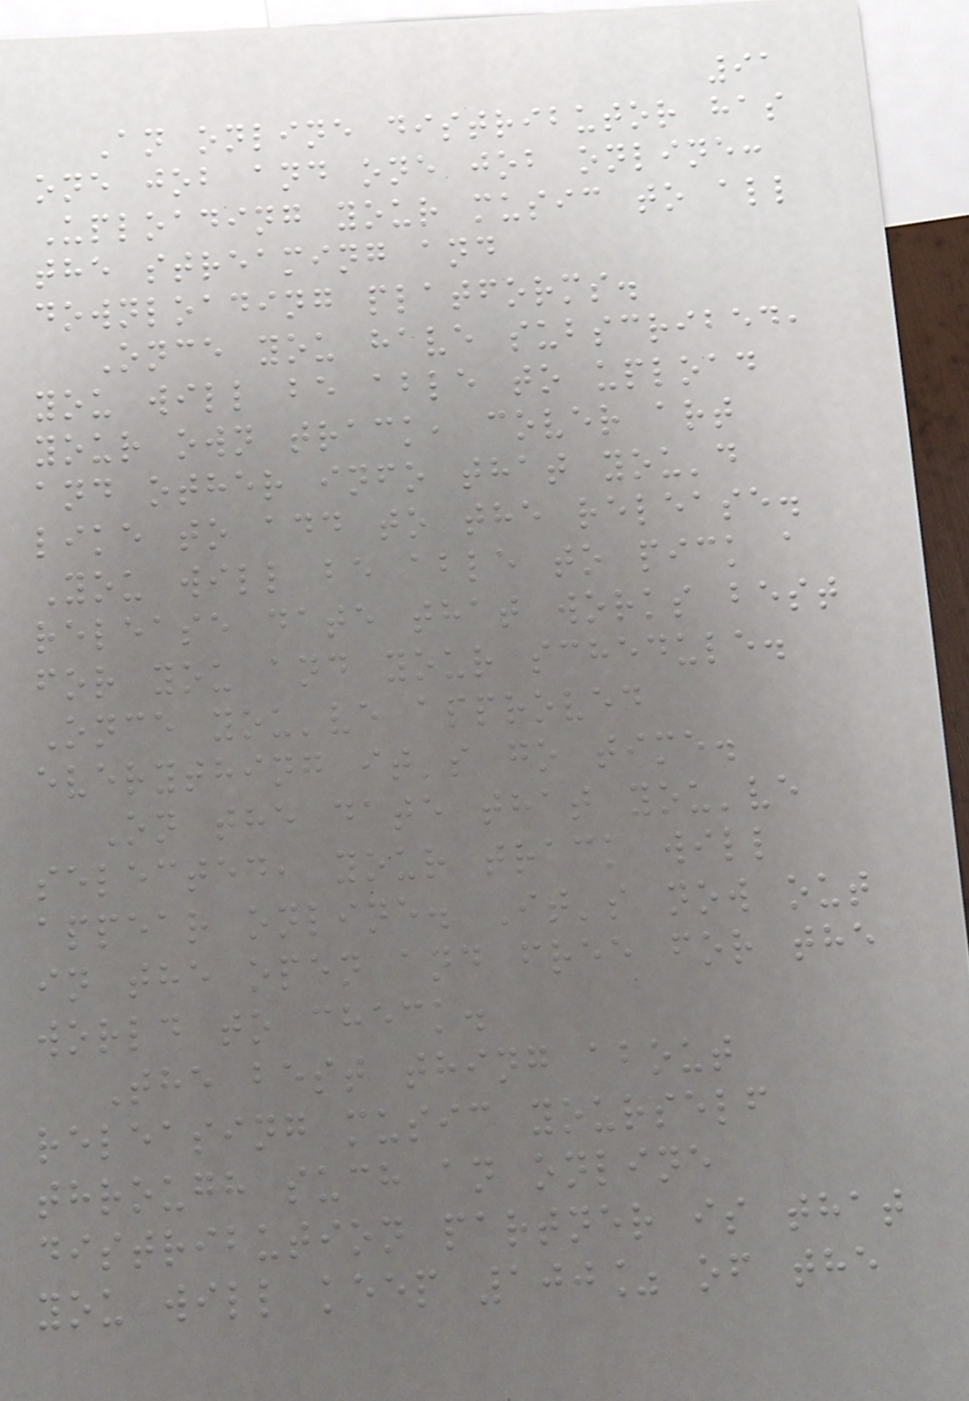91
An online distributor has
one job and one job online:
Uploading your music to all
the streaming and
downloading platforms.
Once you have subscribed,
you will be able to upload
your own track, cover art
and other info that you'd
like to add to the release.
You will be able to pick a
release date that works best
for you and your schedule.
Once you've approved
everything it's go time.
On the date that you've
selected, your track will
appear online. It's now out
in the open and free for the
world to check.
The best thing about
releasing music yourself
through such an online
distribution partner is that
you will keep 100% of the
